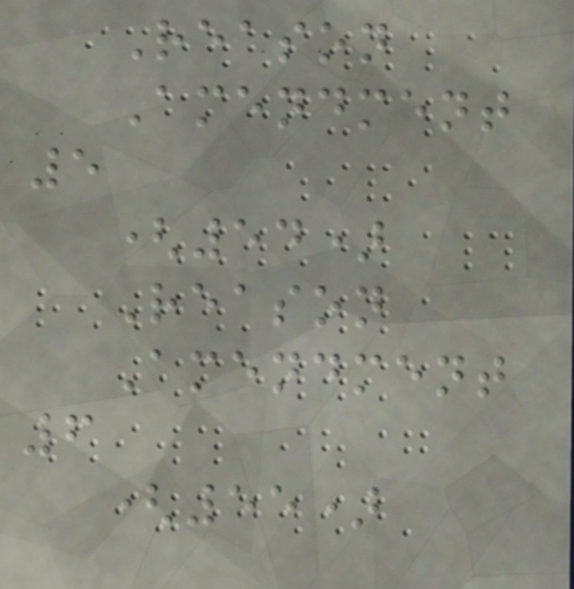Reason
Amendment
5
(54)
Reason
Amendment
6
(55)
